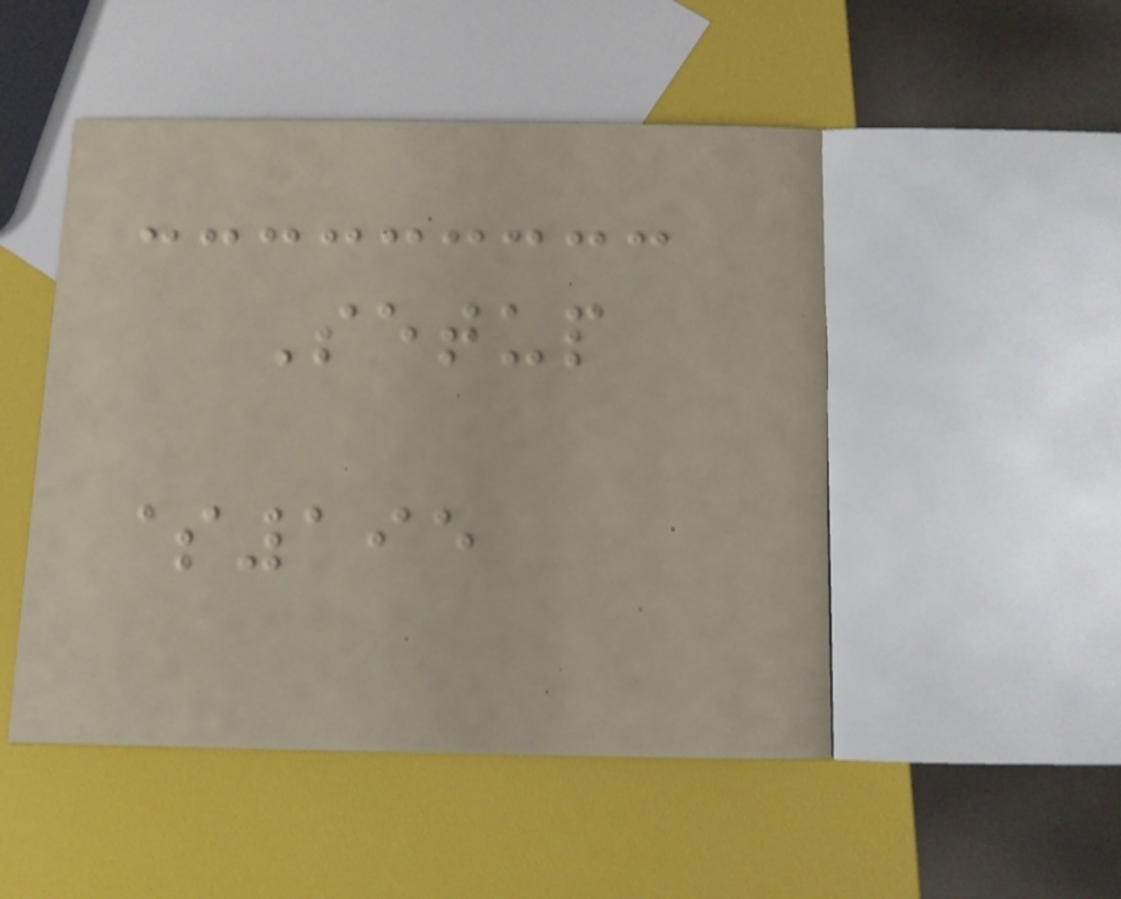Setup
$195
